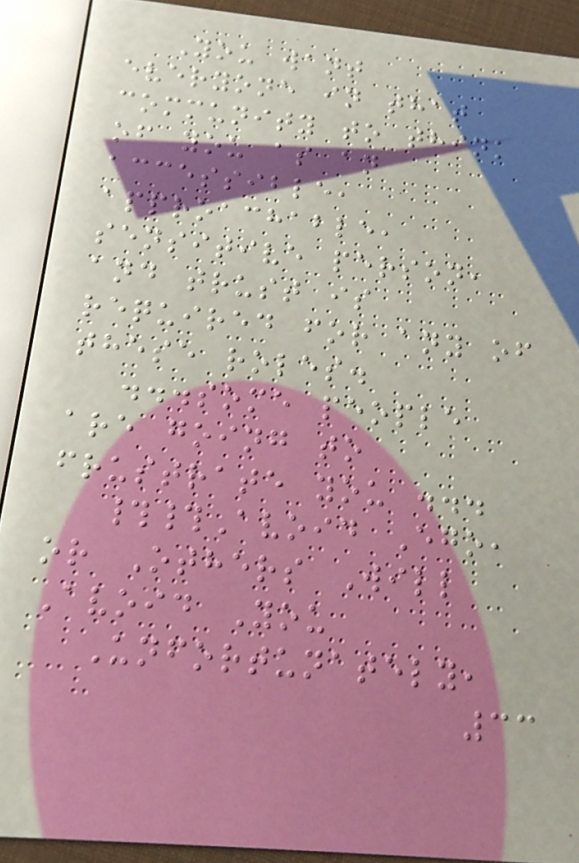You want
everyone in that
community to think
of you as an
accessible,
approachable,
sensitive person,
and trust is
required for any of
these roles.
...some people
are going to
frustrate you ...
##Avoid Ego,
or Others Will
Avoid You
Unfortunately,
33
